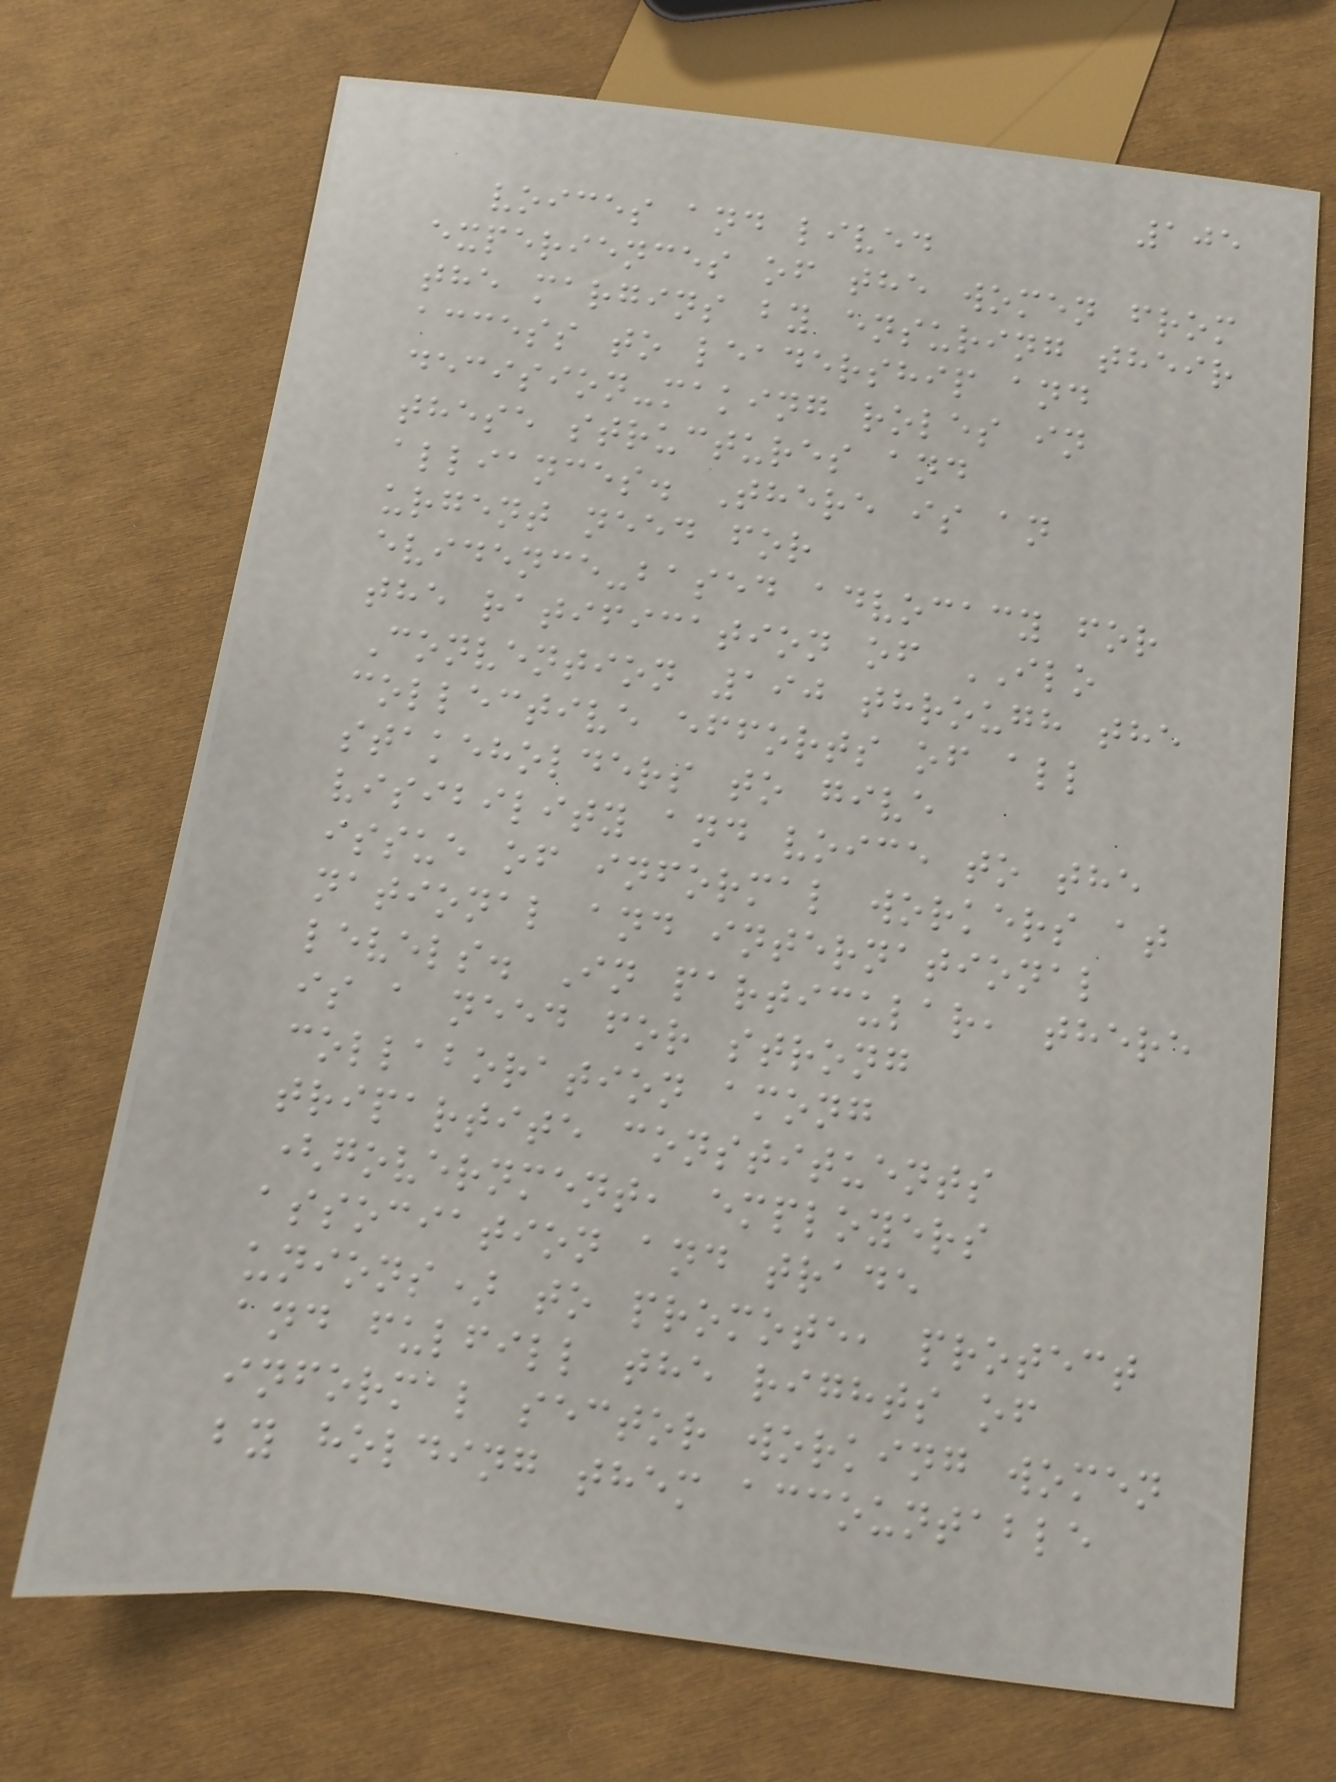105
voices and lived
experiences of the women from
the margins by ensuring their
access to leadership and
decision-making roles in
these structures and
alliances. There is an
urgent need for
evidence-based advocacy for
the ratification of ILO
Convention 190 through the
collective efforts of all
stakeholders to give
visibility and voice to the
issue of informal workers at
national and international
levels. In particular, there
is a need for strong
collaboration among
tripartite constituents
(government, employers
association and trade
unions) to promote, protect
and fulfill the rights of
informal sector working women
by holding them accountable
